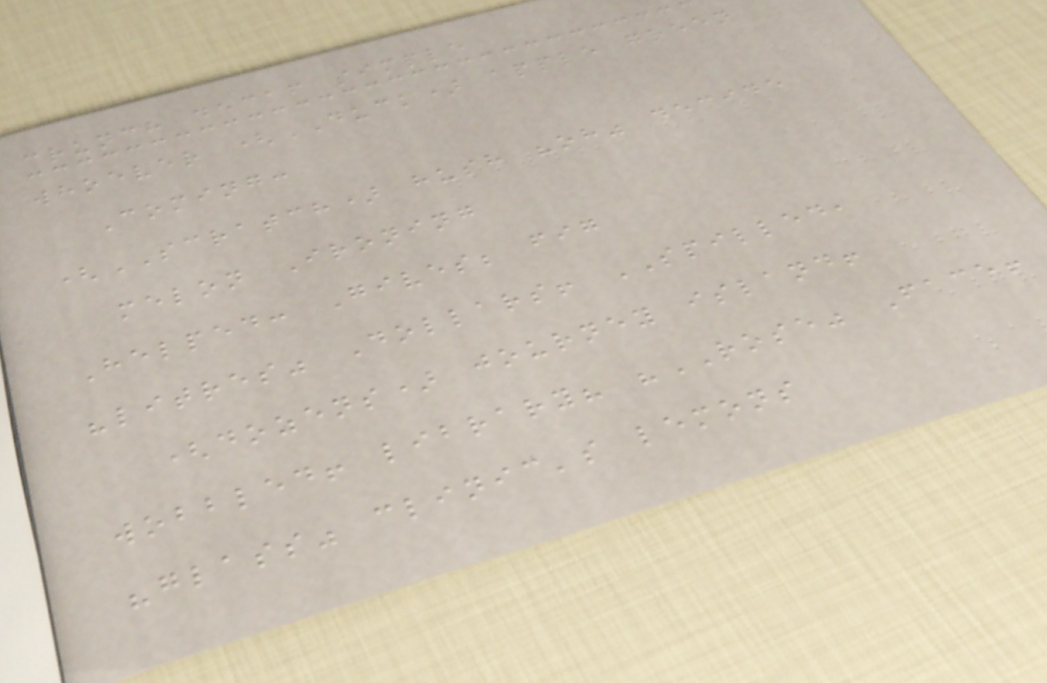crunch decaf simple
whoever (DUCK) apple green
Coming:
(SCRATCH) hush "oh" decide
melon Ironing
Helped: Gives; fig
"litres" Dollars! SPILLED,
(dozens) journey island!
wobbled! library? "ROSE" Face!
"glass" clinic's lemons
